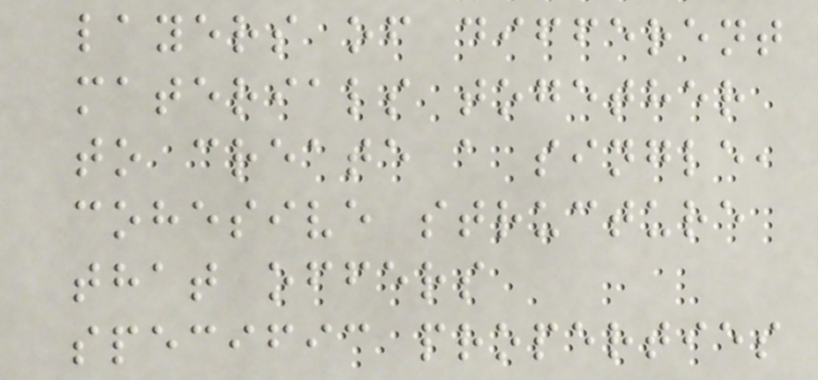layers of different
materials together
to create a single,
cohesive structure
that offers
specific properties
